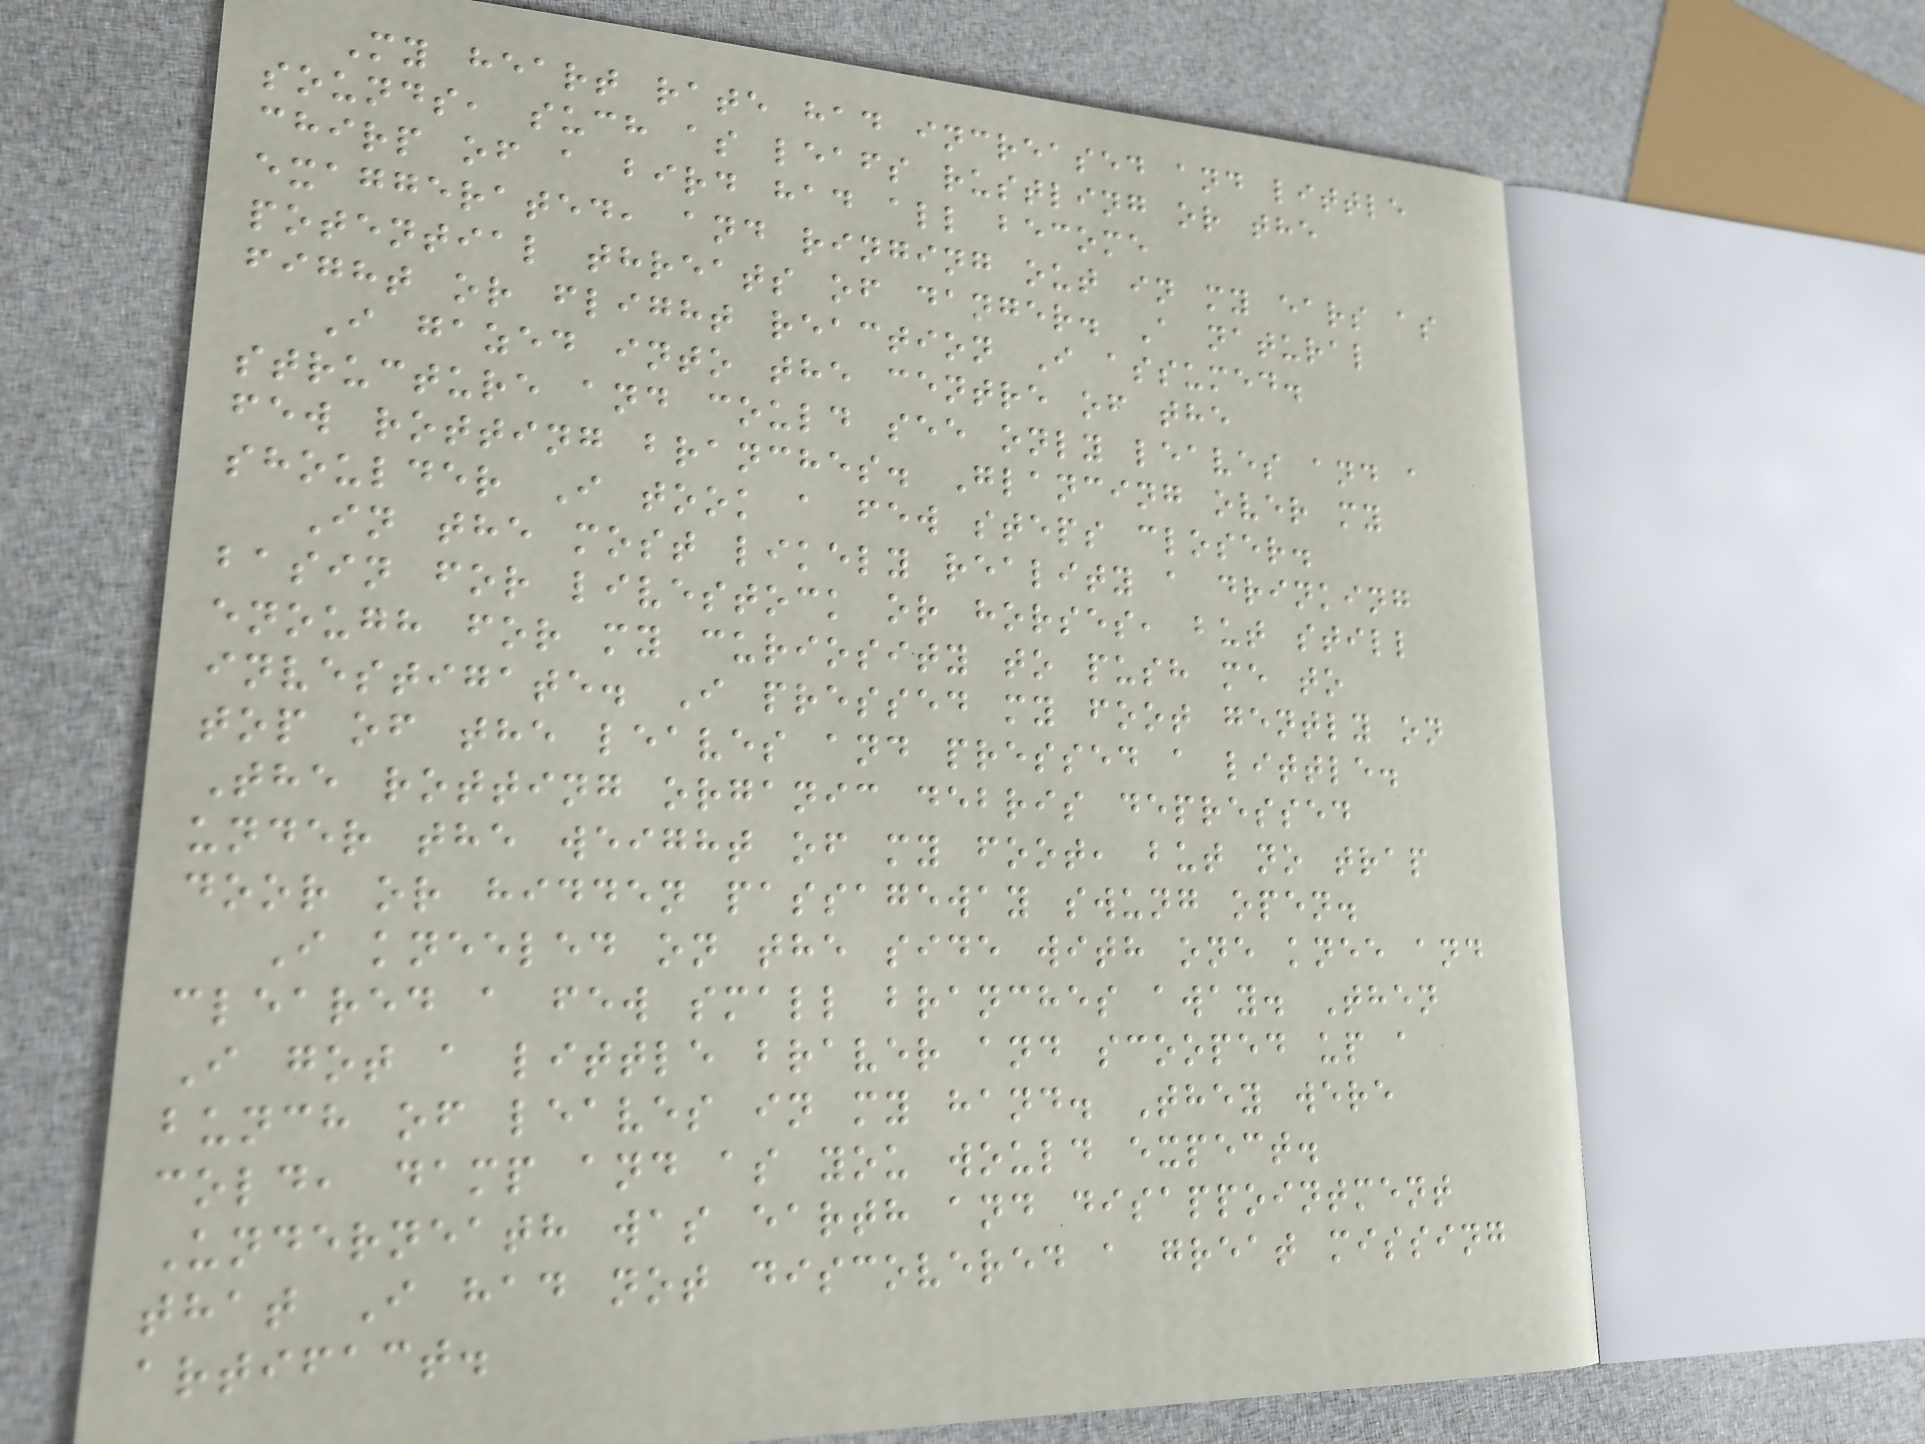My heart rate had increased and little
sounds, such as leafs rustling or the
chirp of a bird had all become
exaggerated, and ringing out in my ears as
potential threats of danger. A natural
fight or flight reaction I assumed.
I gazed into the centre of the
structure and could see only leaves and a
few rotting branches. Glancing over my
shoulder I took a few steps closer.
In the most likely reality a drinking
basin for livestock or horses, but still
enough for my curiosity to push me to
investigate. I pressed my foot gently on
top of the leaves and pressed a little.
The rotting organic debris depressed
under the weight of my foot, but no trap
door or hidden passageway swung open.
I kneeled on the side with one knee and
cleared a few small branches away. Then
I got a little braver and scooped up a
bunch of leaves in my hand. They were
cold, damp and as you would expect.
Underneath was earth and disappointment
that I had not discovered a great missing
artifact.
